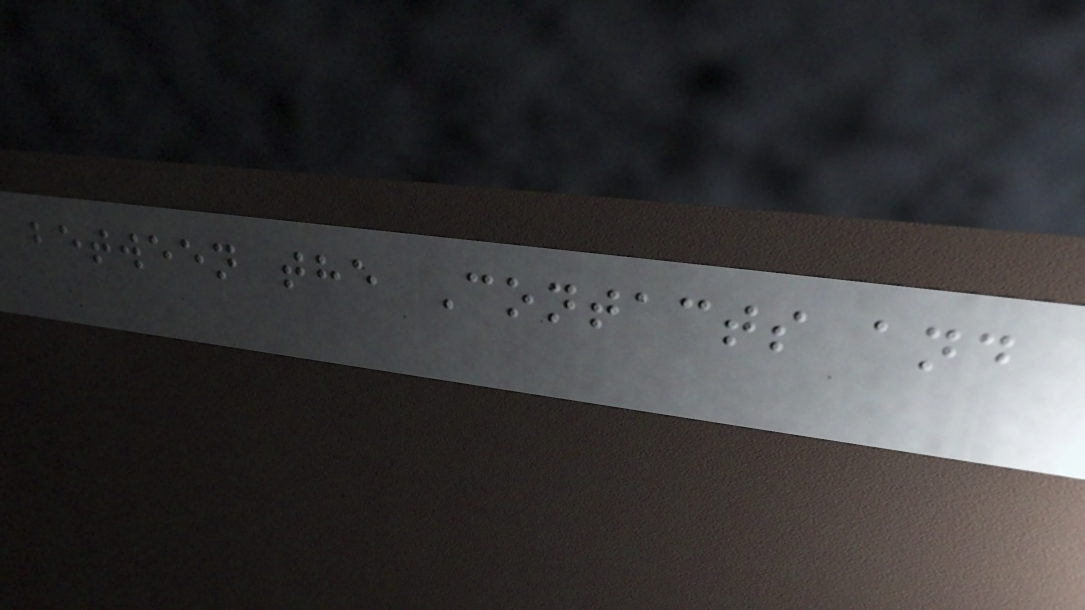between the Contacts and
